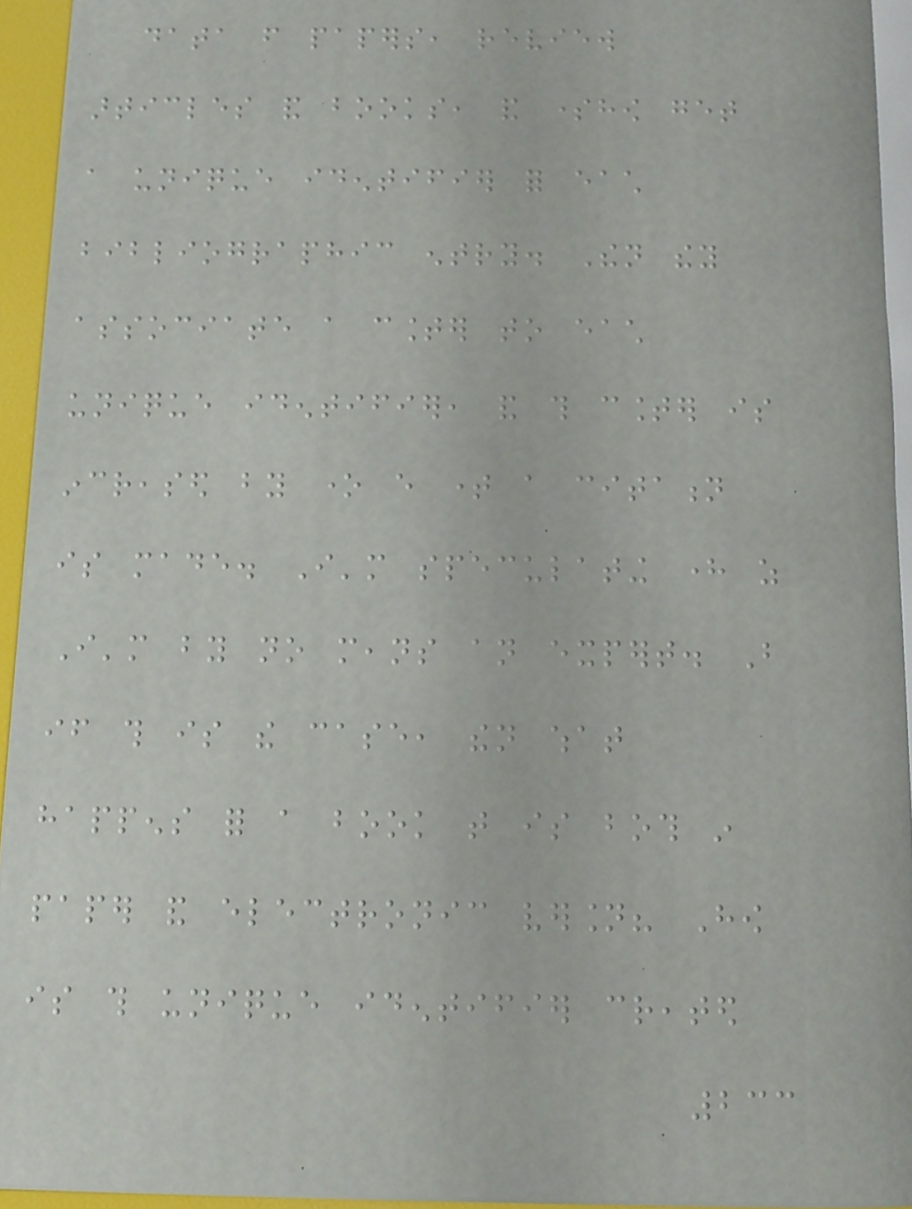data from papers, review
articles and books, and somehow get
a unique identifier for each
bibliographic entry. Then they
associate a counter to each
unique identifier, and this counter is
increased by one every time a citation
is made. I'm speculating here as
I'm by no means an expert. But
if this is the case, then what
happens for a book that is both in
paper and electronic version? How
is this unique identifier created
233
